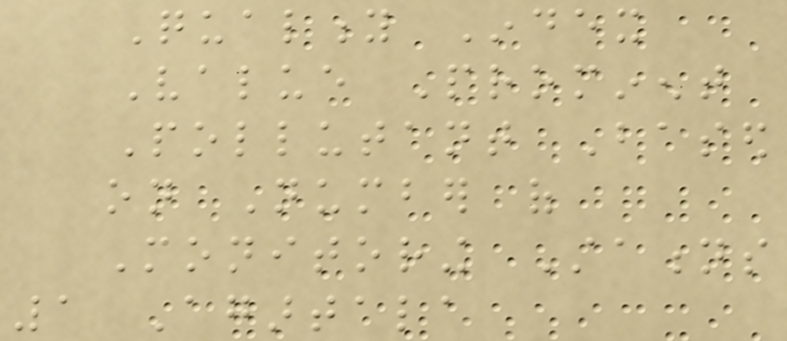Quality Index
Value Prominent
Pollutant Based
on Number of
Monitoring Stations
1 Agartala
